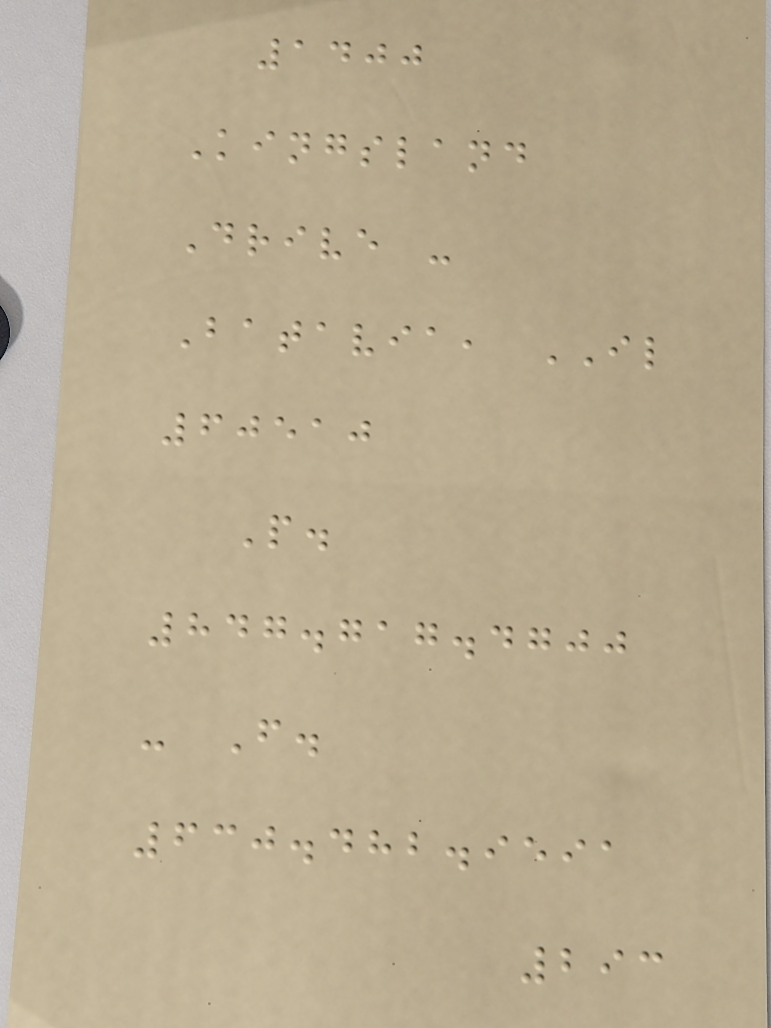1400
Kingsland
Drive -
Batavia, IL
60510
P.
847.717.4700
- F.
630.482.9591
293
